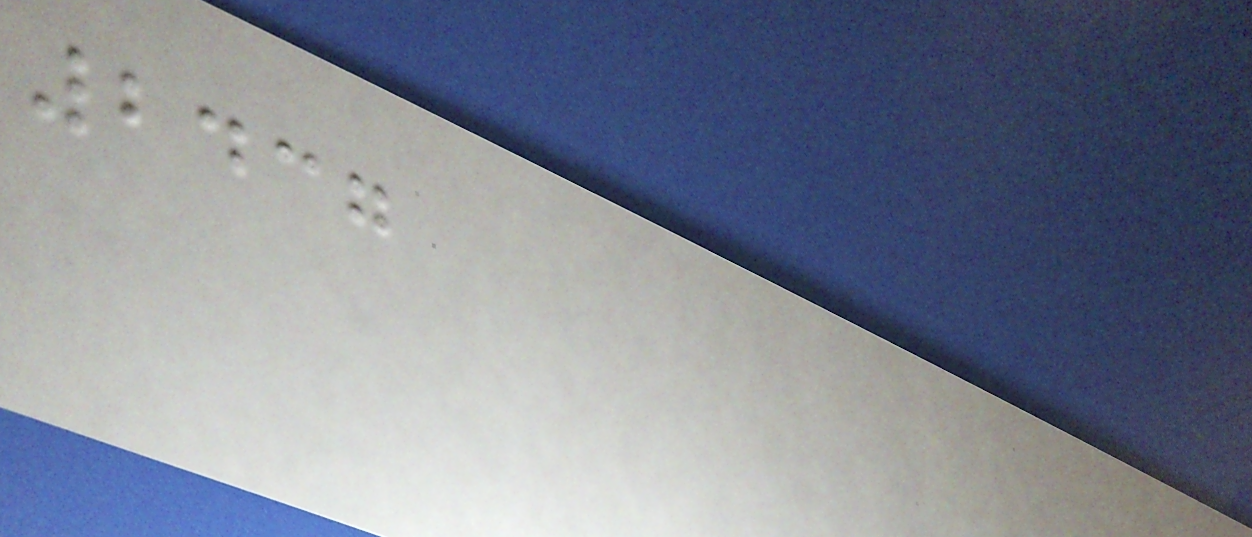2437
